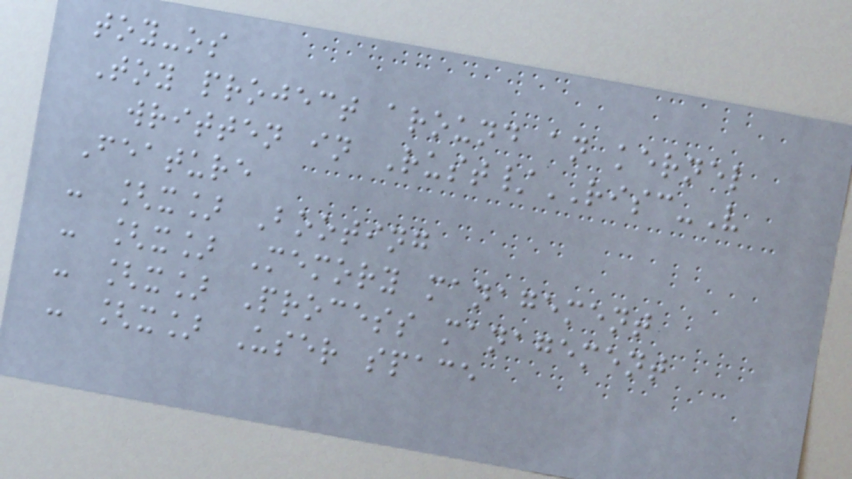toy-os
Toy project around an kernel
written in Rust/RISC-V
Feature
- [x] Booting
- [x] Memory management
- [x] Process management
- [x] User space
